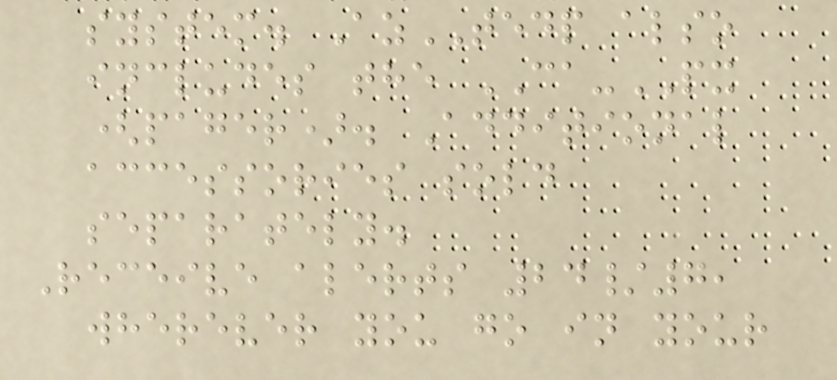system. AzTEDP also
includes the CA-PX
(pager). Additional
accessories sold
separately.
Receive alerts 24/7,
wherever you go in your
